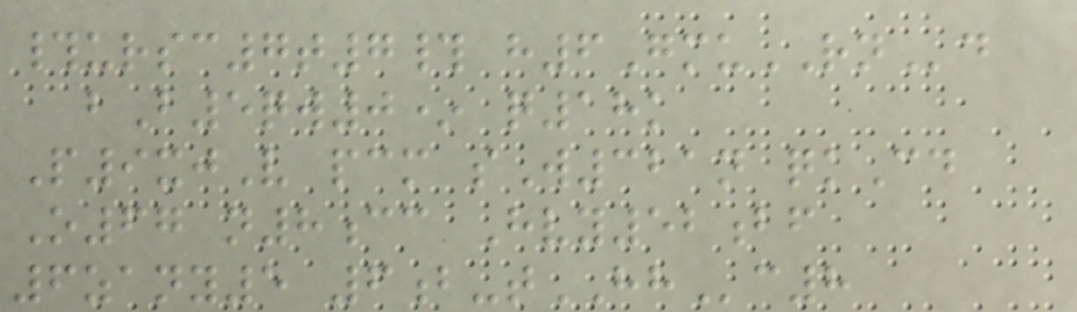#ursc7t7# h6GmuRNd
bB5qw0* q18k
P9xjV pcm sW321n qkCd
O67 n8cc Hvy52bf
6zany5 6b-tHHc8
